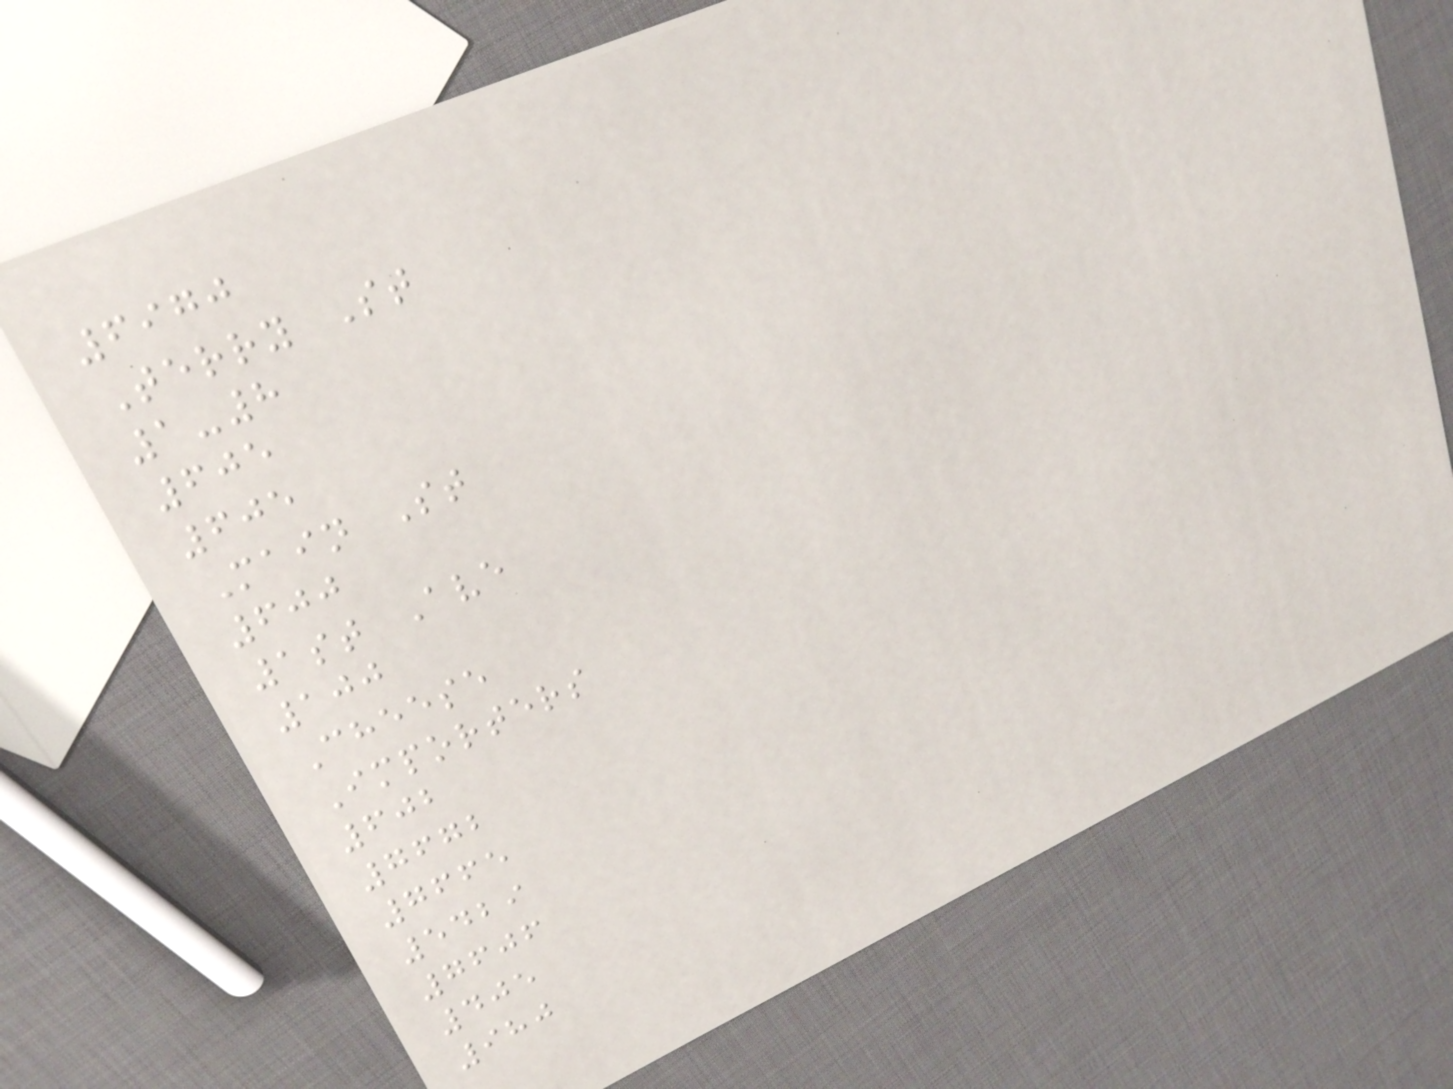6970
Terry St
1-8
605
605
Main St
600
1st Ave
100
Cheese
Importers
602
7672
7665
5429
7606
405
980
